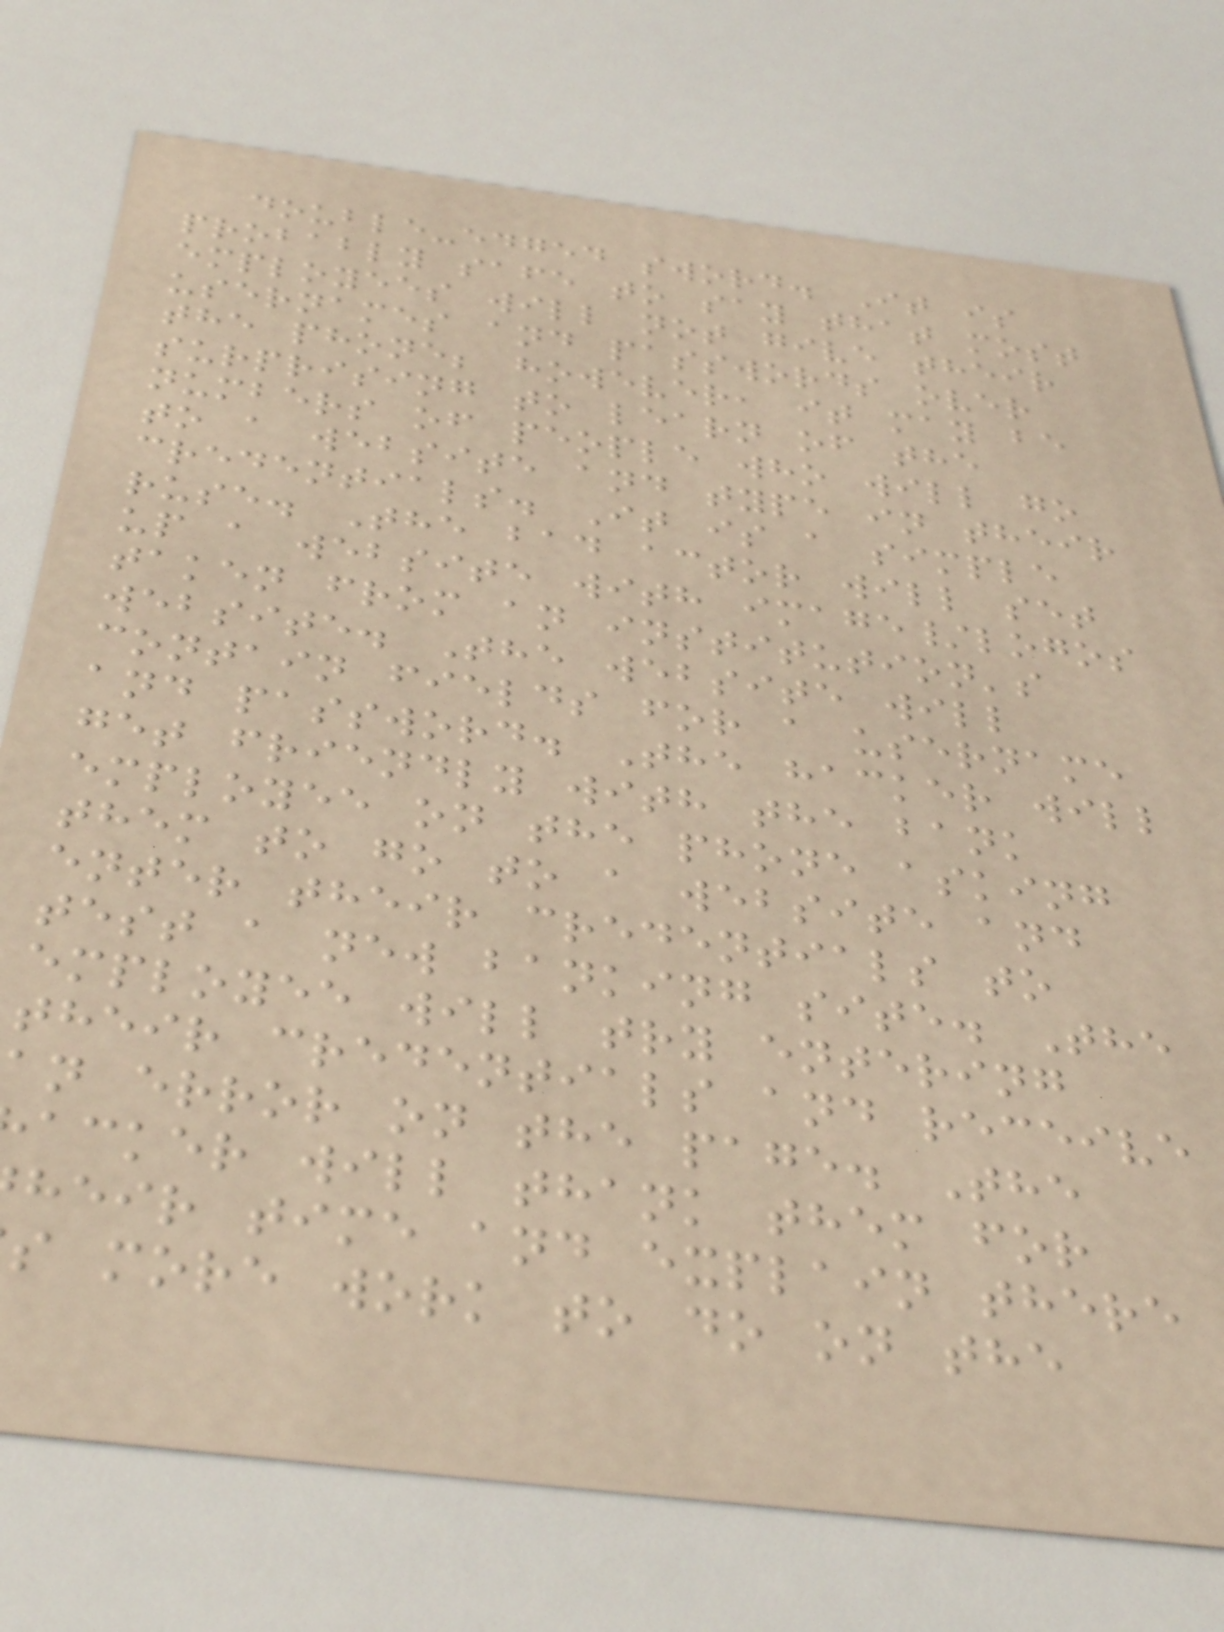double-edged sword. It is
probably safe to say that most
employees will not give their
usernames and passwords over
the phone; however, it may be
surprising to learn of the
numbers of people who will go
to a website and type in their
credentials. It is a simple
ruse. The bad actor will set
up a website with image/logos
taken from an institution's
website. The website will
contain fields for a username
and password. The hacker will
get friendly with the bank
employee on the phone asking
them to go to a website and
enter their credentials to
test a new banking site. The
employee will try entering
their credentials and receive
an error on the page. The
acker will thank them for
heir time and explain there
s more work to do on the
